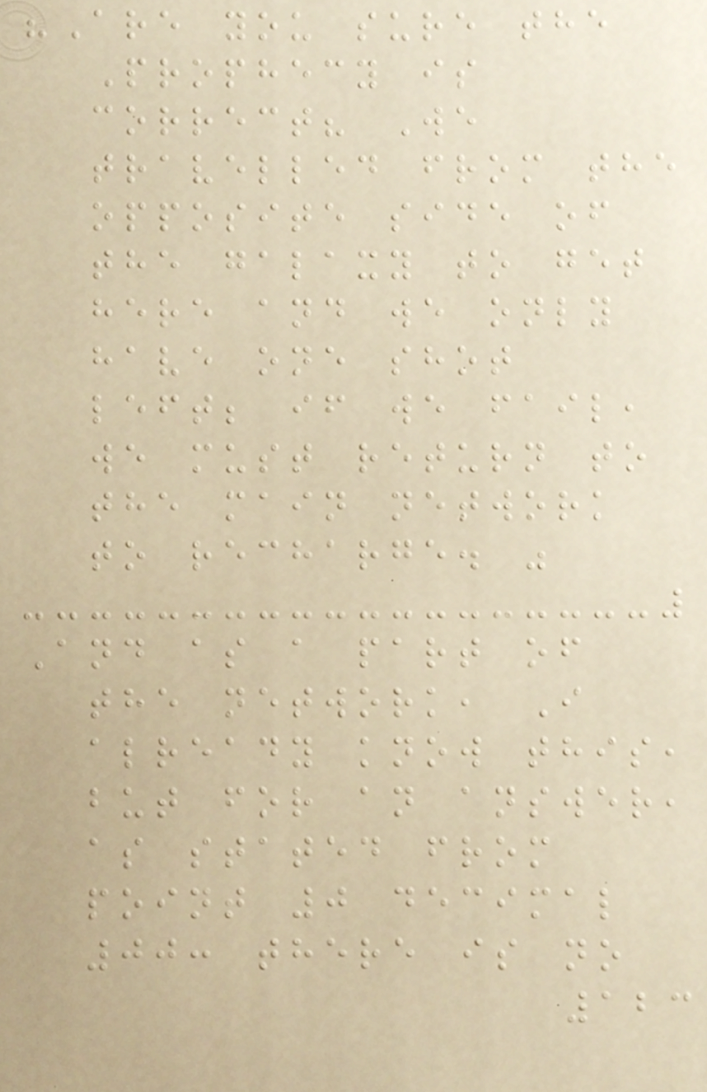"Are you sure the
Prophecy is
correct? We
travelled from the
opposite side of
the galaxy to get
here and we only
have one shot
left; if we fail,
we must return to
the main network
to recharge. "
And as a part of
the network, I
already know this,
but for an answer,
as stated from
point 0 decimal
00: there is no
123
